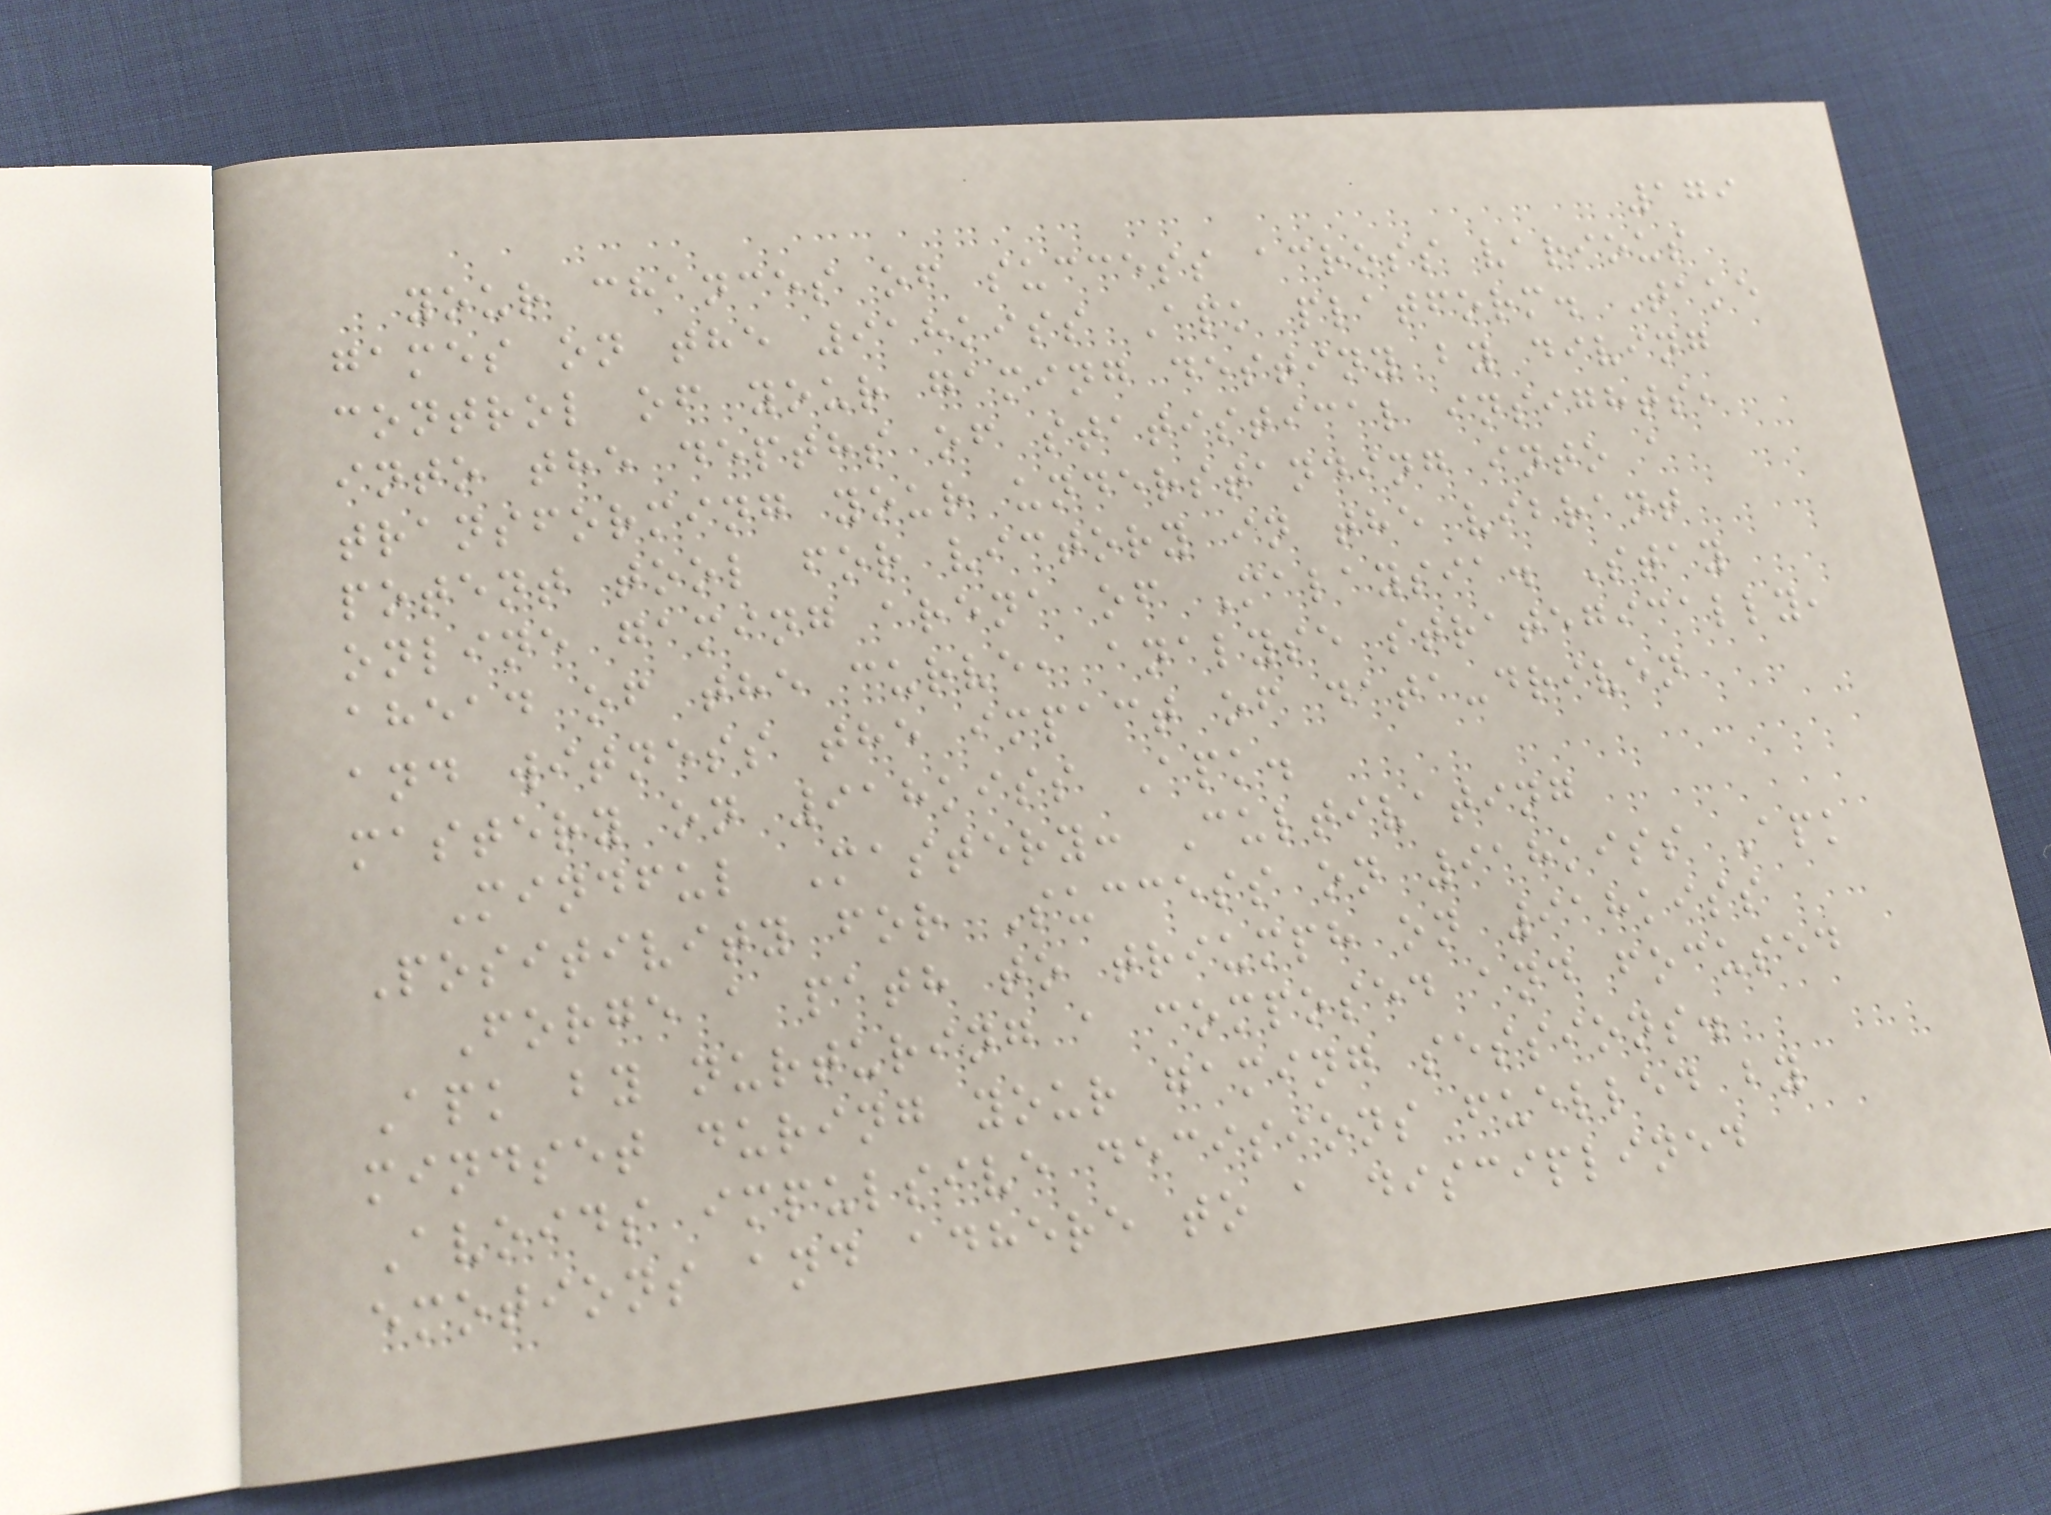179
your chances of success across various
games on the 918kiss Apk platform. Take
control of your gaming destiny by diving
into the depths of statistical insights,
transforming your understanding into a
potent tool for victory in the vibrant
online gaming arena of Malaysia. Stay
ahead of the curve, analyse strategically,
and witness the impact of data-driven
mastery on 918kiss Apk.
Mindful Mastery: Cultivating
Positivity for Success on 918kiss Apk
Forge a path to triumph on 918kiss
Apk by nurturing a composed and focused
mindset during your gaming sessions.
Avoids impulsive decisions fuelled by
emotions and adhere to a disciplined
